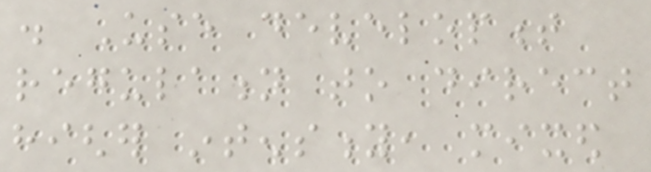. Use development
regulation to direct
higher intensity, mixed
